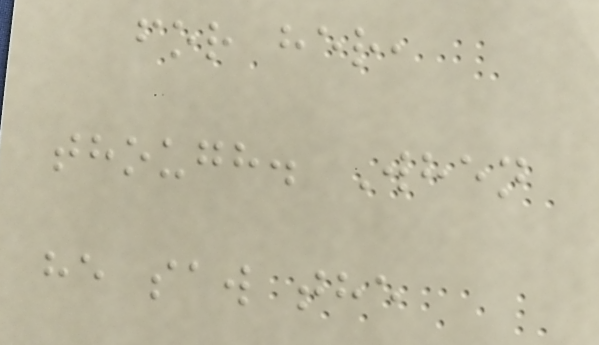for her,
though. When
he saw the
